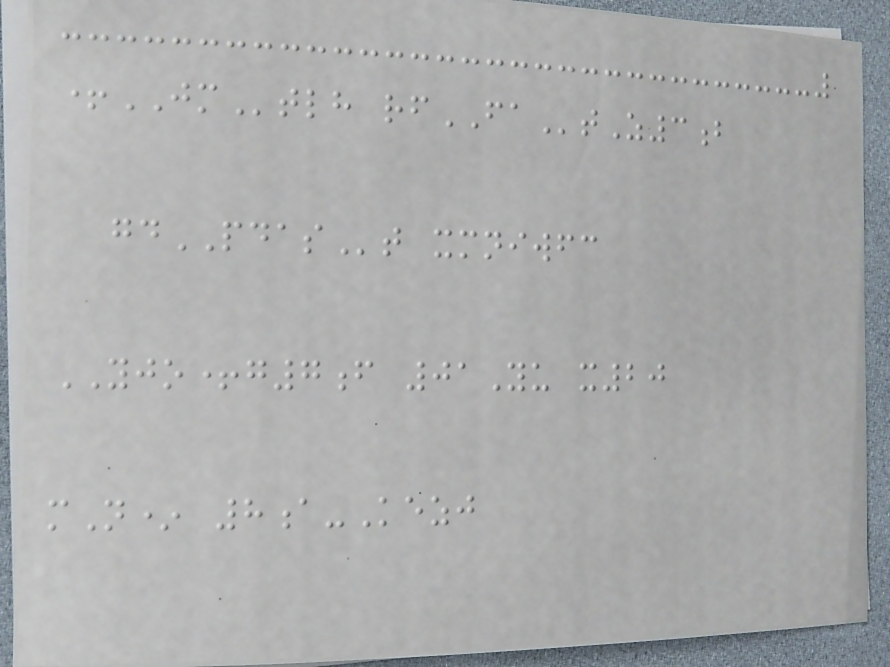+JMtlh rfFAtZ3b
gdPDASt xmniwfc
YJO+g7f 01Yu x20
mN* 8a-Kezj
